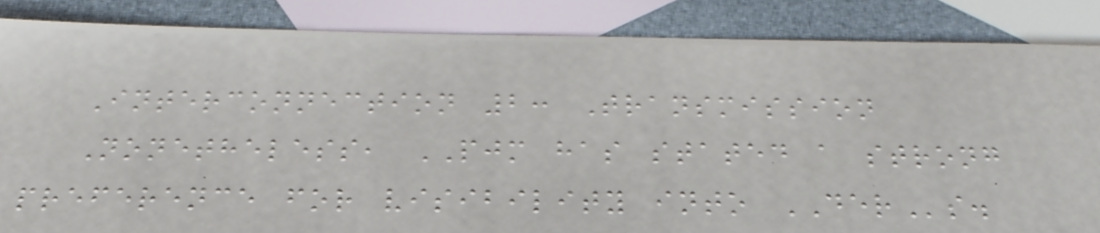Interconnection 2: Transmission
Nonetheless, PJM has stated a strong
preference for visibility into DERs.
